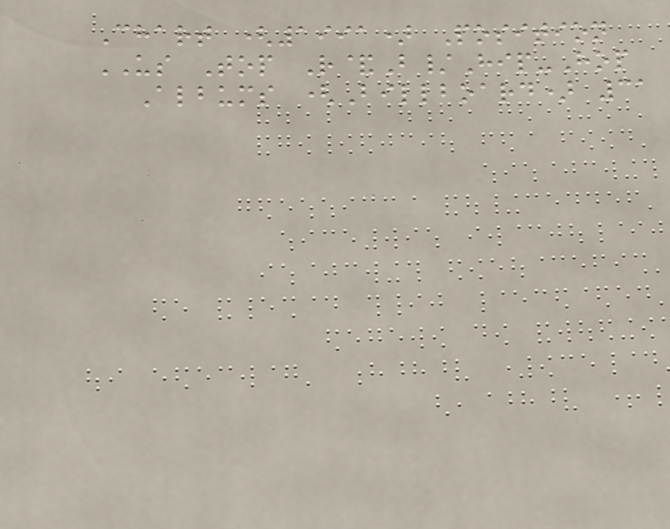Chart (1991) Position
US Top R&B/Hip-Hop
Albums (Billboard) 31
